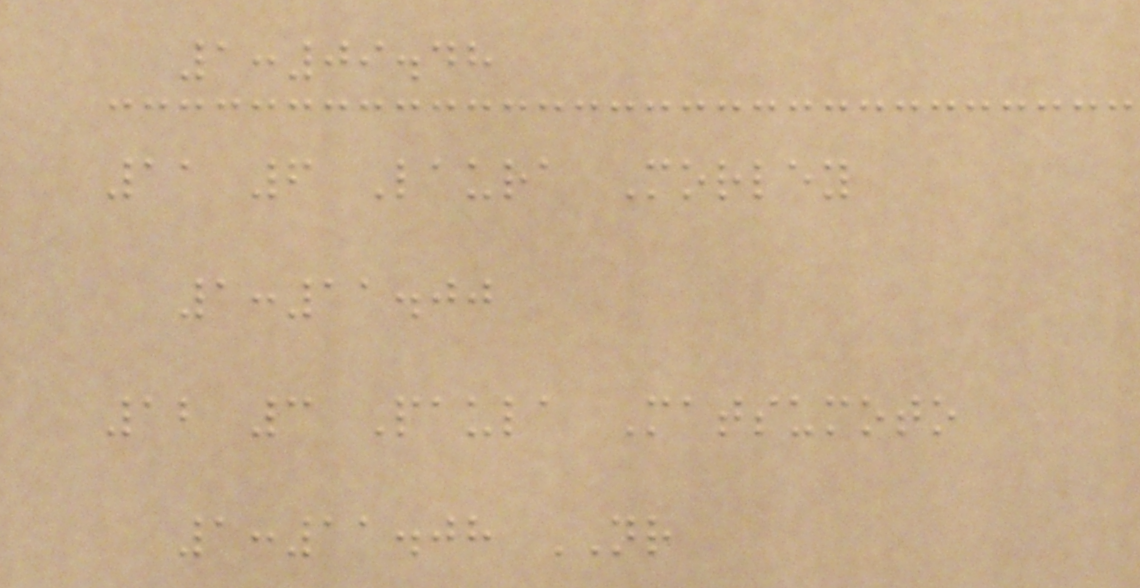1:09.48
11 6 Laura Morley
1:11.00
12 3 Paula Matsumoto
1:11.08 NR
